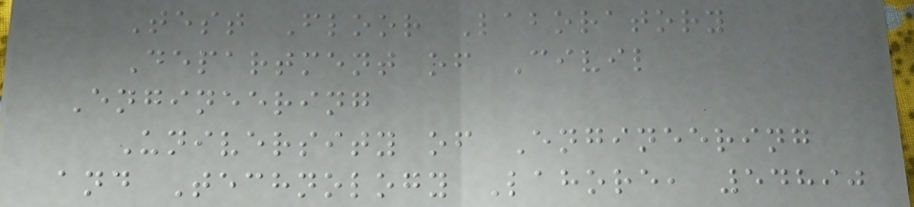Test Floor Laboratory
Department of Civil
Engineering
University of Engineering
and Technology Lahore, 54890
